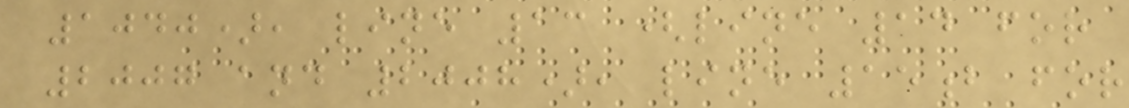1040), line 13 (line 14 for
2007 and 2008), line 15b for
